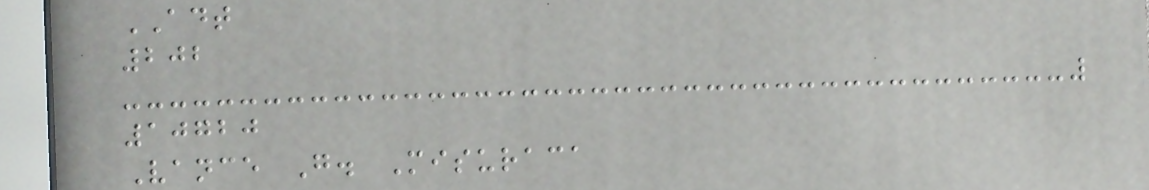ADT
202
10720
Vance G. Misuraca
